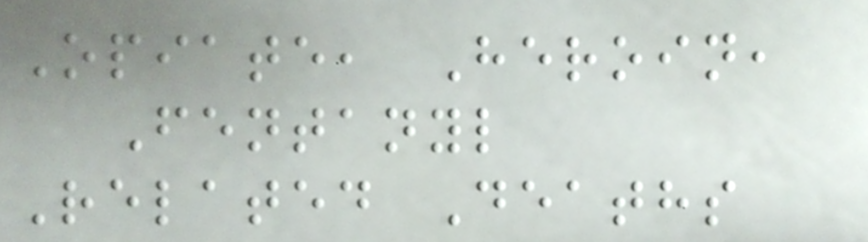Opiate, Heroin,
Fentanyl
Related Deaths
